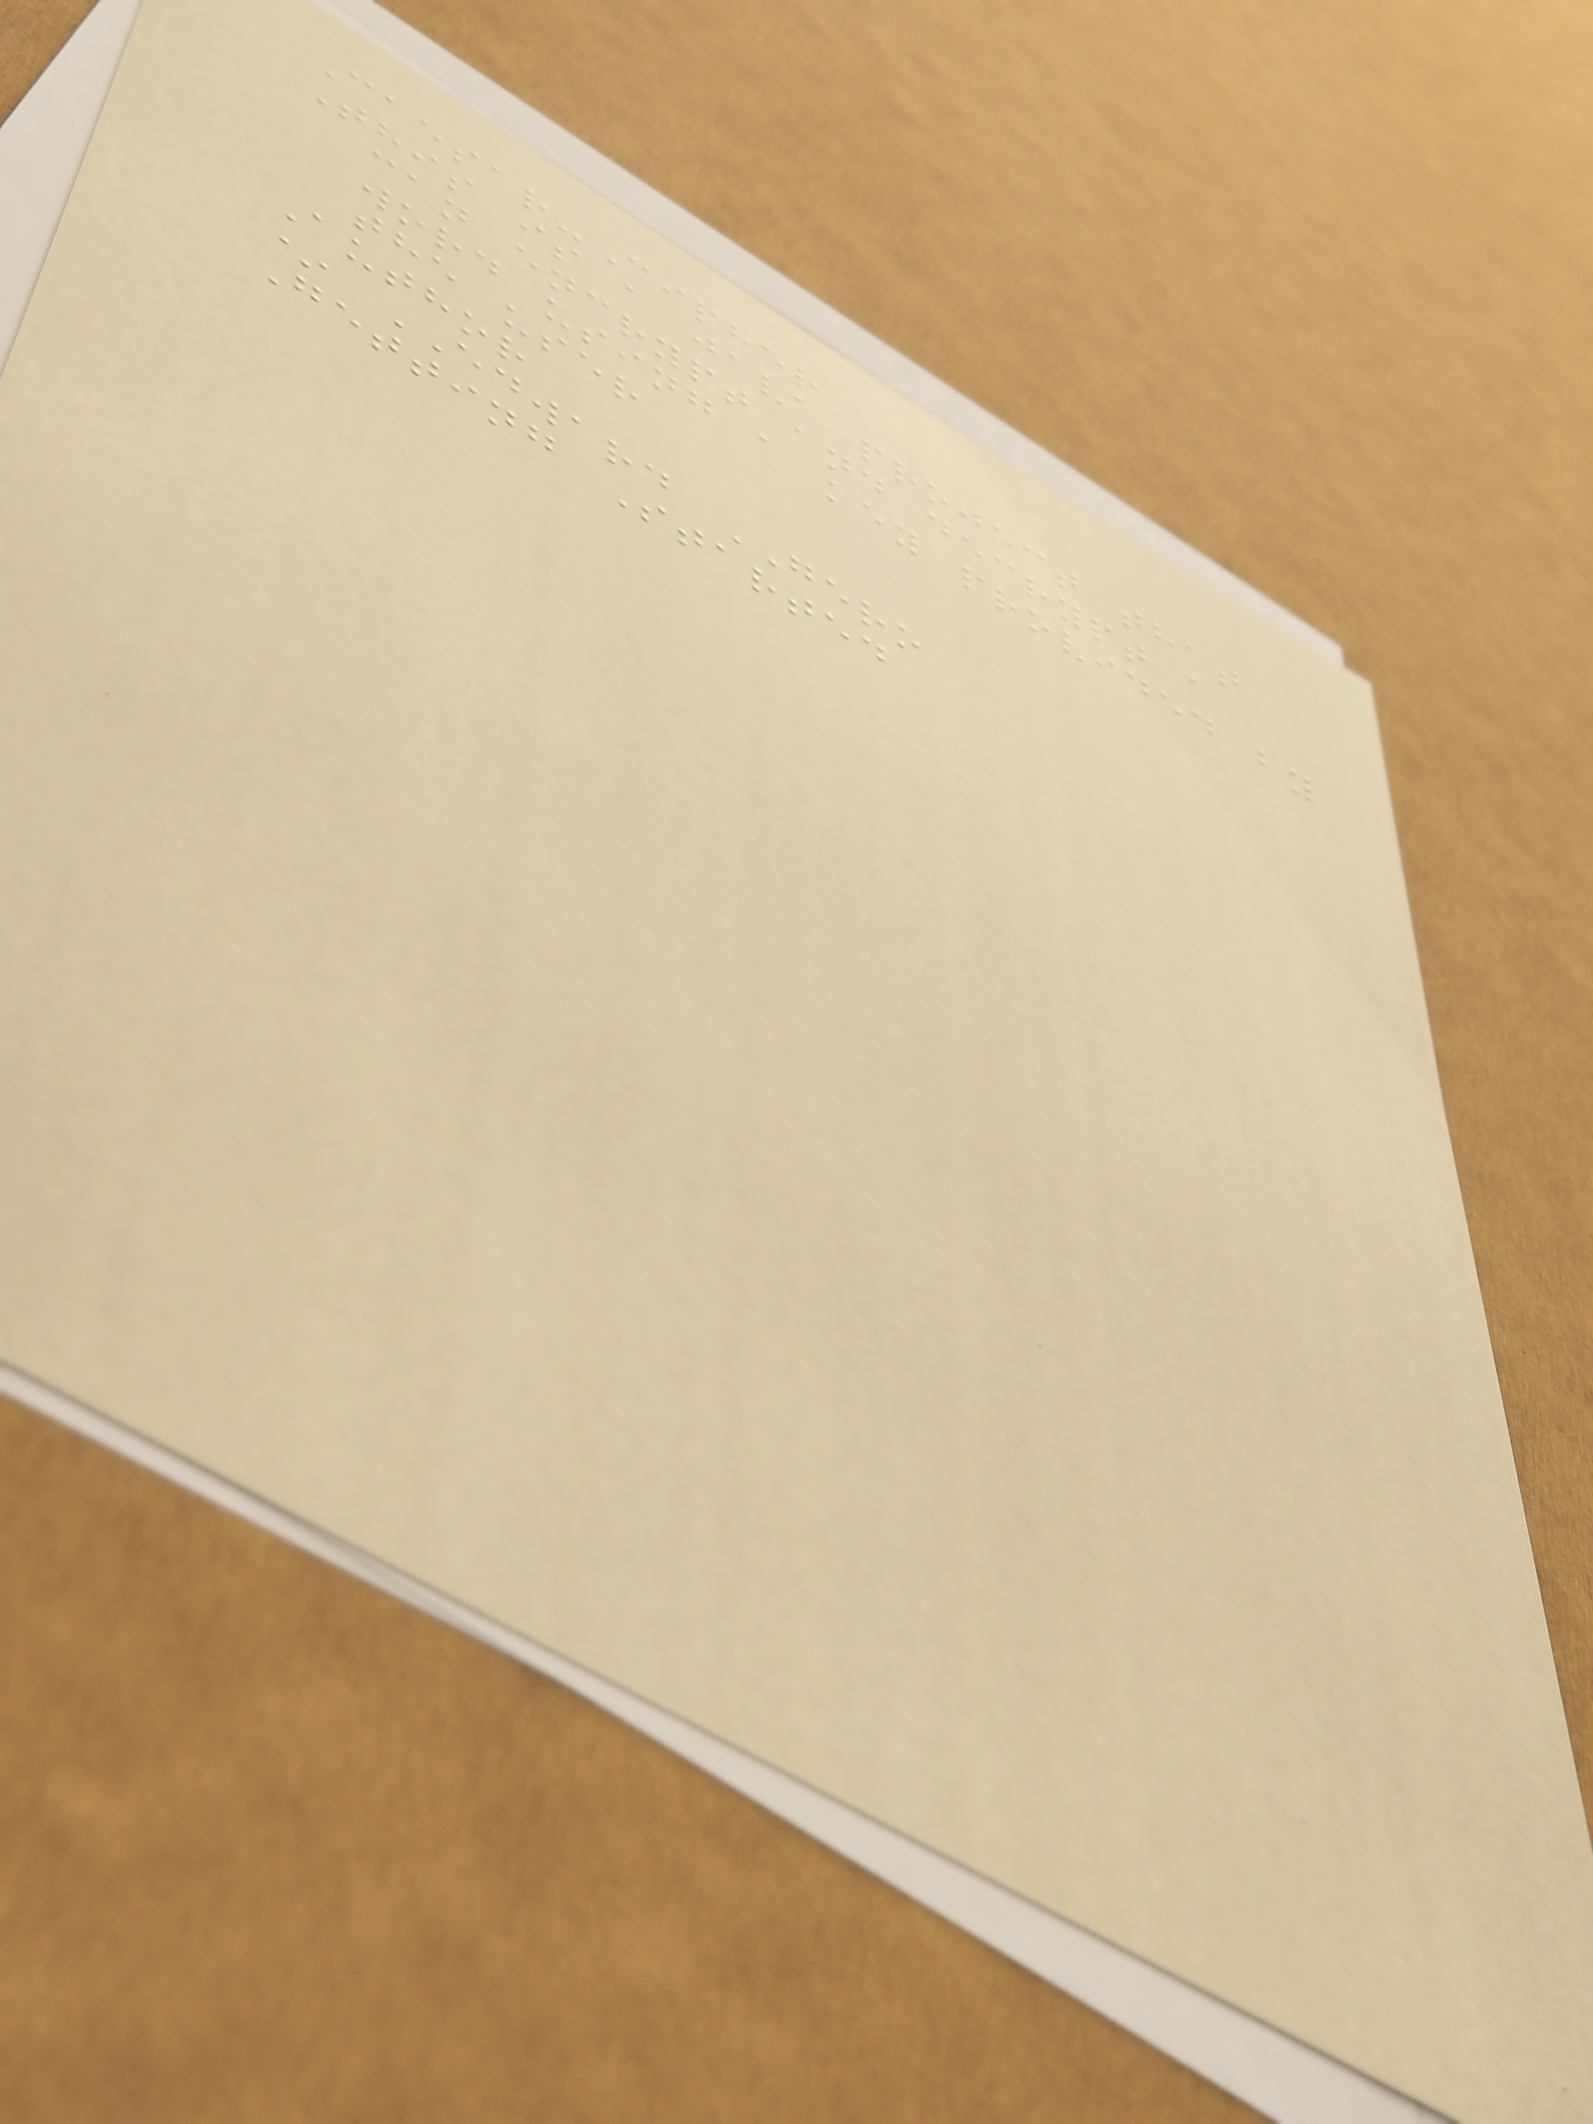Caesar-Cipher
This is a java project that
can encrypt and decrypt a
word using a key provided by
the user
Author
* EDWARD GERO
Getting Started
